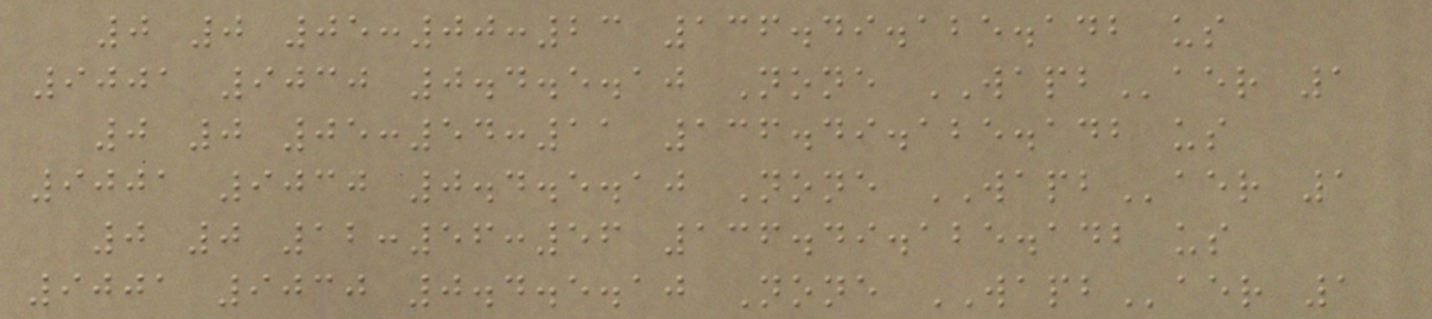0 0 05:00:23 136.49.125.142 us
9001 9030 0.4.5.10 None WAPBaer 1
0 0 05:54:11 136.49.125.142 us
9001 9030 0.4.5.10 None WAPBaer 1
0 0 12:56:56 136.49.125.142 us
9001 9030 0.4.5.10 None WAPBaer 1
